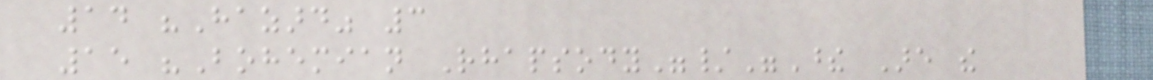14 "Hazard" 3
15 "Bohemian Rhapsody"/"These Are the
